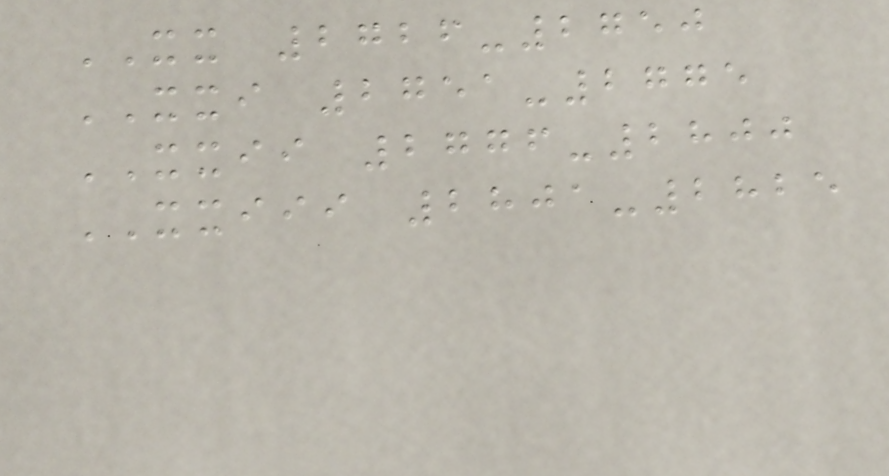XX 2726-2750
XXI 2751-2775
XXII 2776-2800
XXIII 2801-2825
